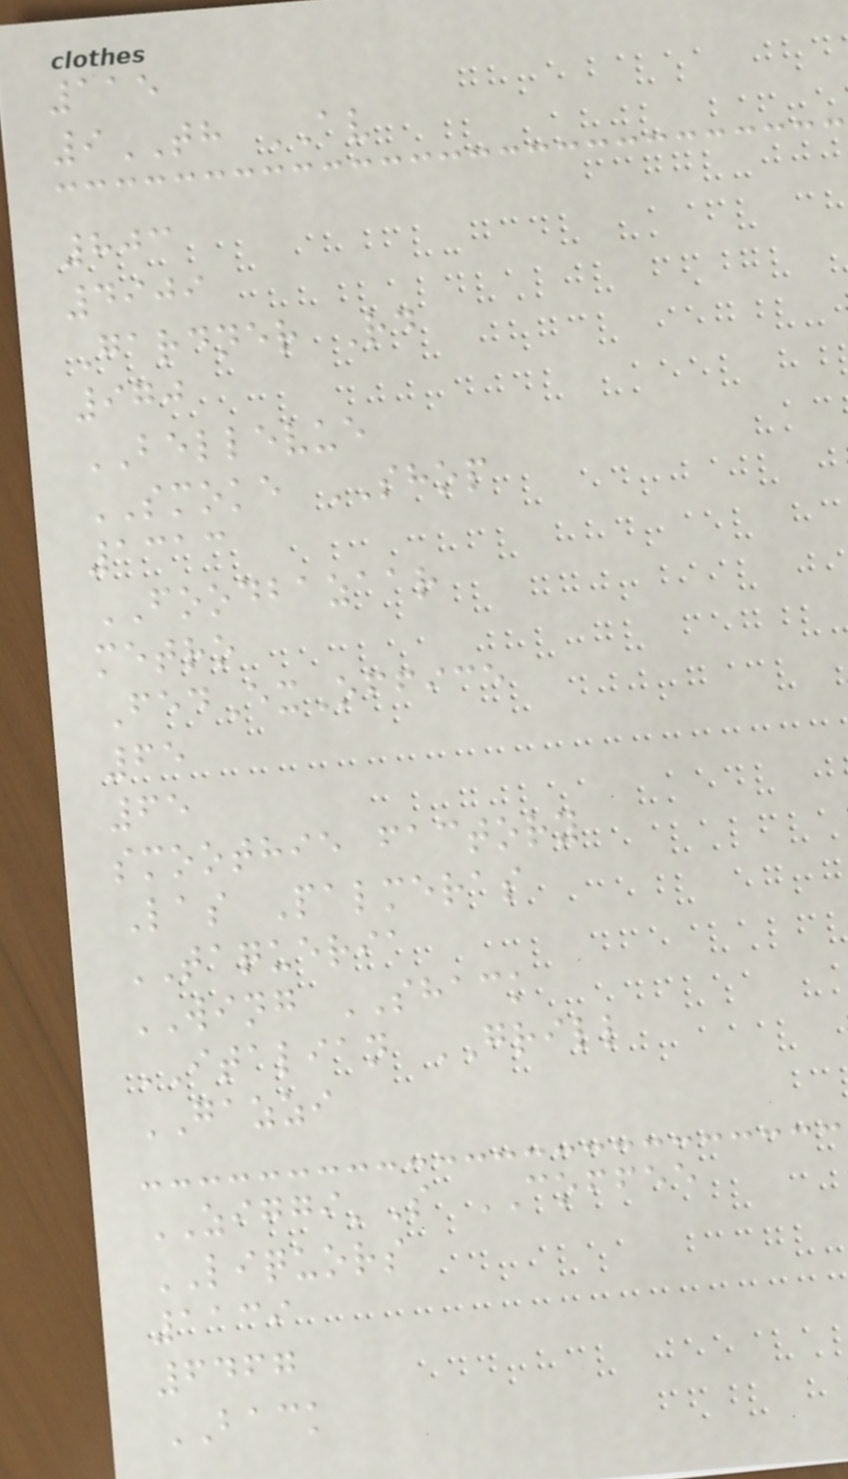115
9TH AV
803
4909
Gardner Rd
970
BELLEVUE
SMOKE SHOP
1313
FOODBAZAAR
metro
FedExOffice
65
65
smoothie factory
Las Palmeras
TAQUERIA
WING SHACK
ITALIAN GRILL
GAZZI
ZIGGI'S COFFEE
LIQUORS
1139
6467
BACK
